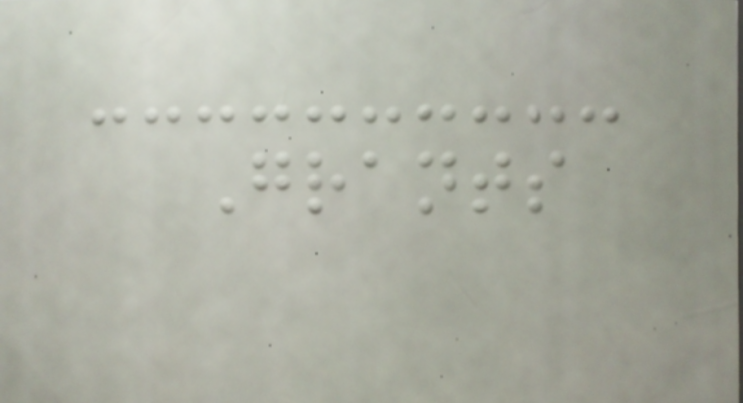Grants
